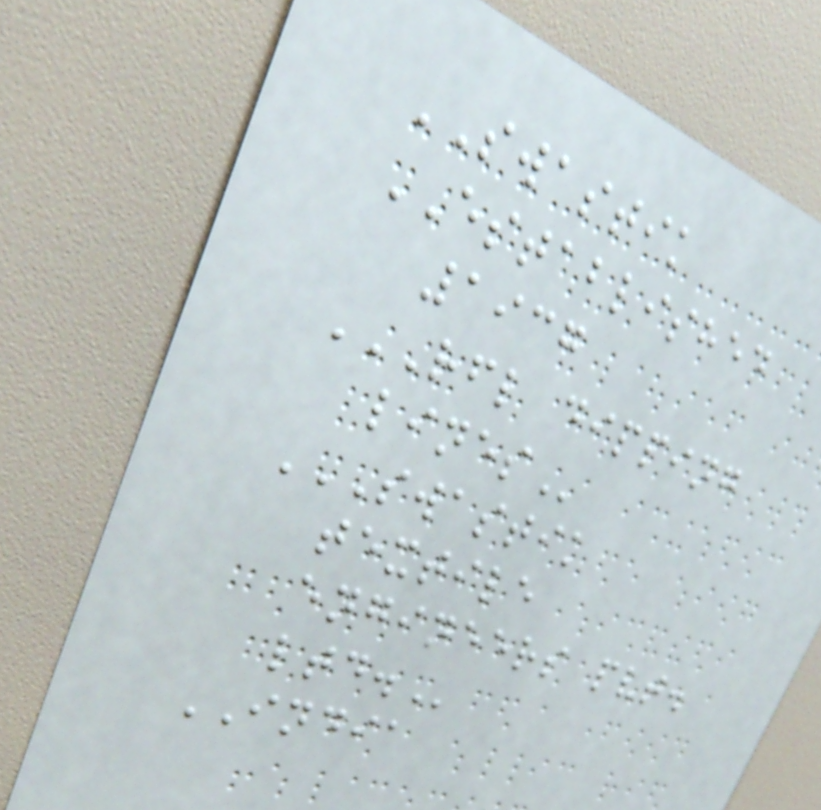SWASTIK
ESTABLISHED
1937
RFL DIPPING
LINES
SWASTIK
TEXTILE
ENGINEERS PVT.
LTD.
INDIA
